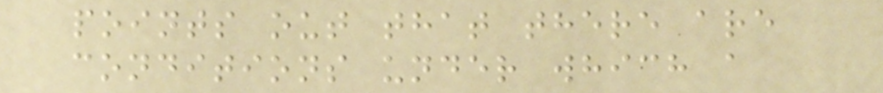points out that there are
conditions under which a
